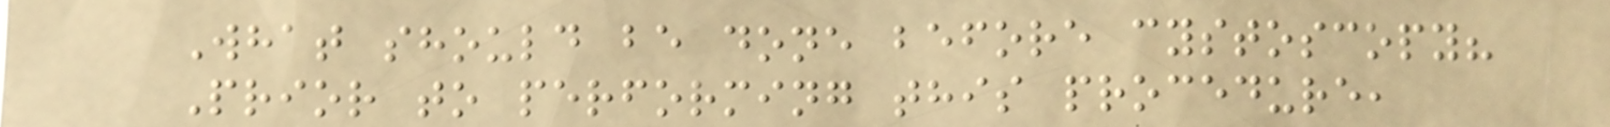What should be done before cystoscopy?
Prior to performing this procedure,
